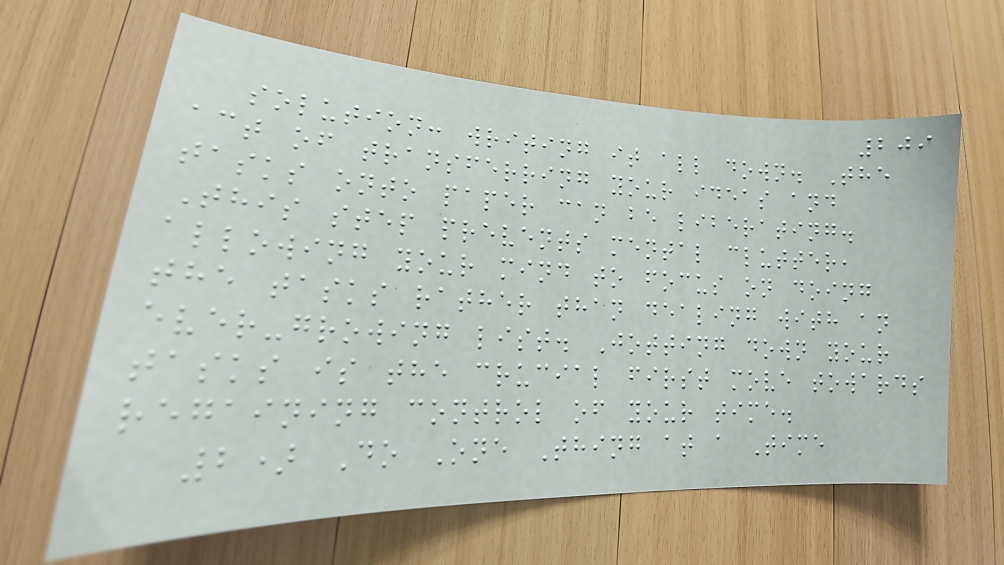209
solution: writing it all down. The
act of transferring your ideas and
tasks onto paper can be liberating.
This step prevents mental clutter,
allowing your mind to focus on doing
the tasks rather than dealing with an
ever-growing list. Jotting down your
tasks is the crucial first move towards
regaining control of your time.
2) Do One Thing at a Time
